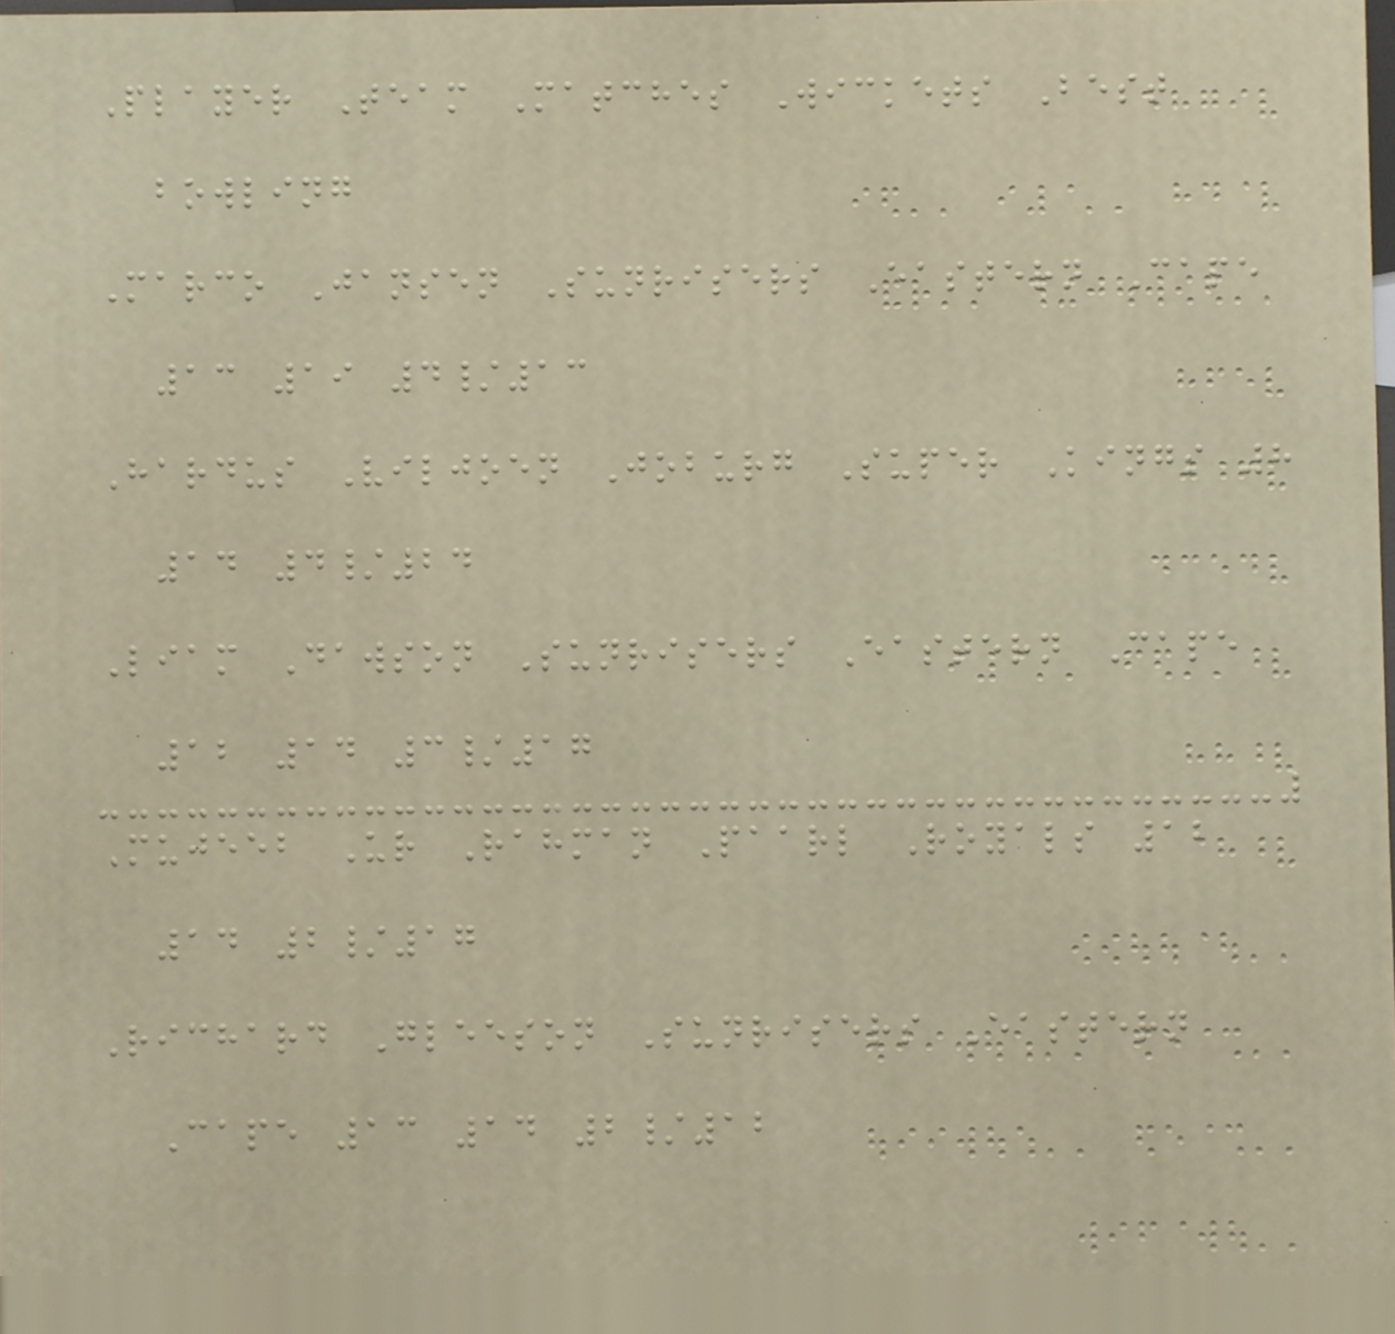Player Team Matches Wickets Best
bowling
Marco Jansen Sunrisers Eastern Cape
13 19 4/13
Hardus Viljoen Joburg Super Kings 8
14 4/24
Liam Dawson Sunrisers Eastern Cape
12 14 3/17
Mujeeb Ur Rahman Paarl Royals 12
14 2/17
Richard Gleeson Sunrisers Eastern
Cape 13 14 2/12
